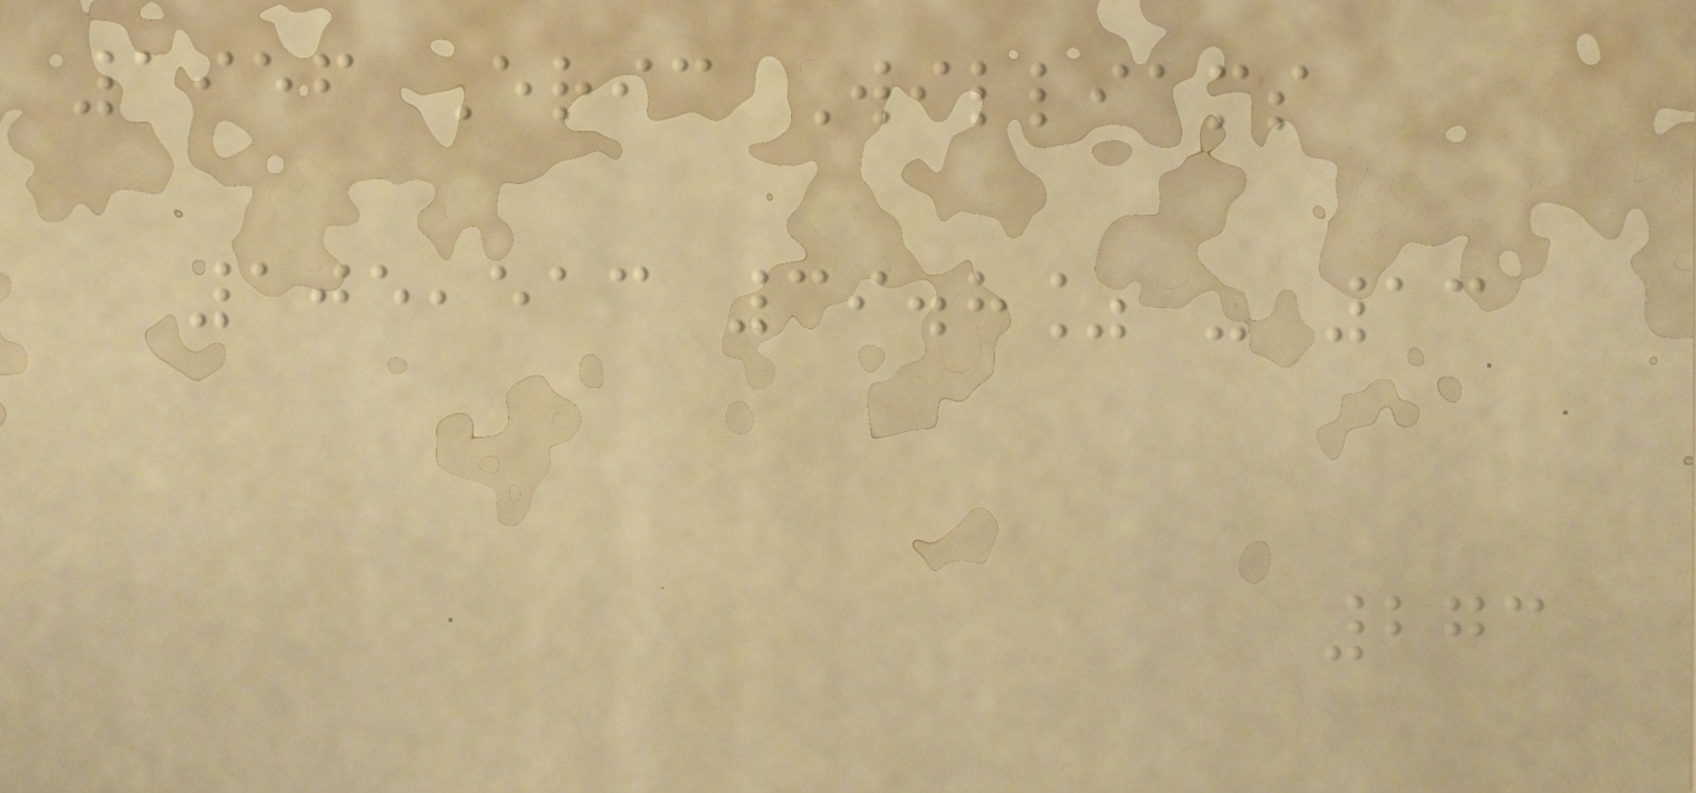1956 Eric Williams
105,513 39.8% - 13
273
